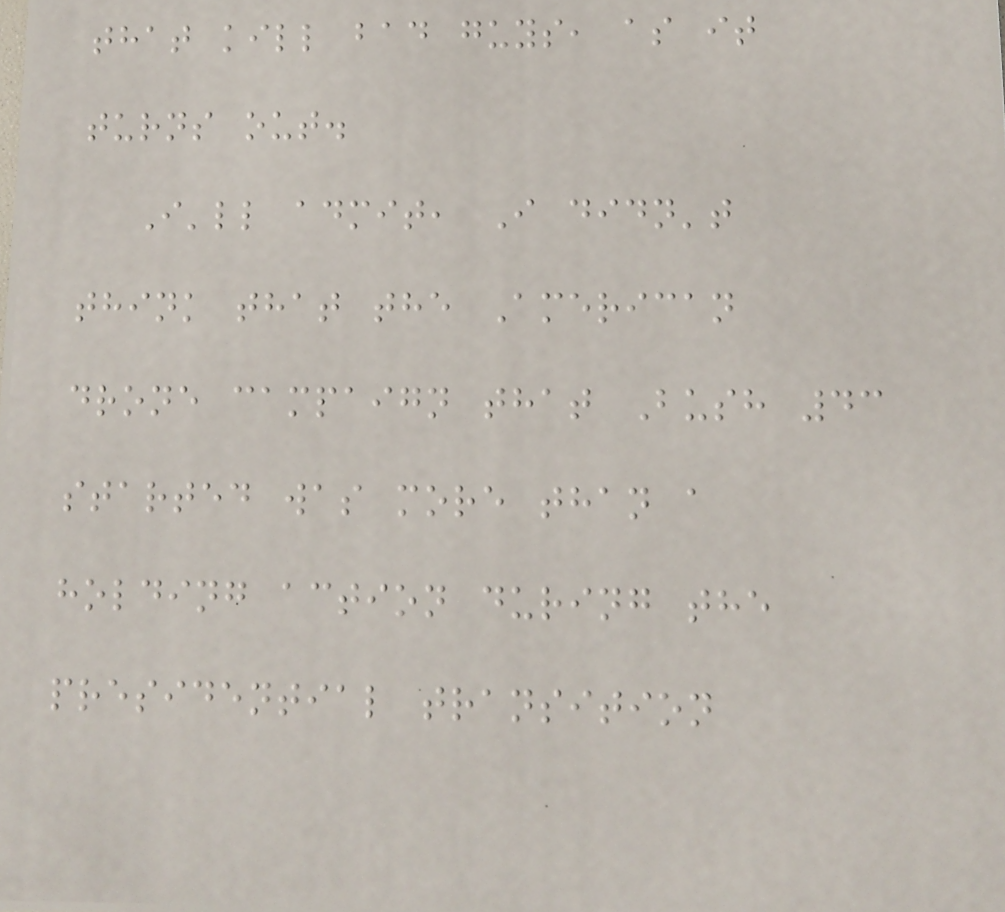that kill bad guys, as it
turns out.
I'll admit, I didn't
think that the American
drone campaign that Bush 43
started was more than a
holding action during the
presidential transition
